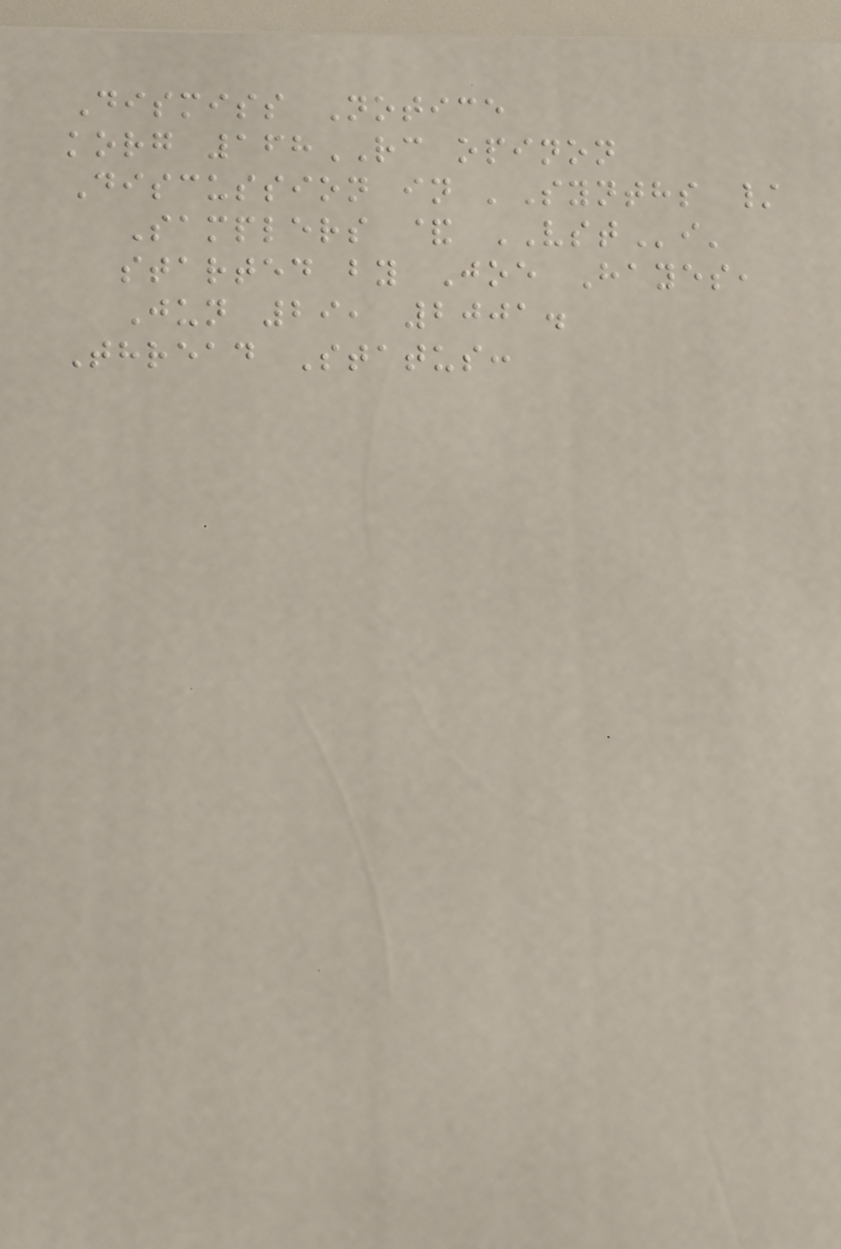Dismiss Notice
korg 168RC opinon
Discussion in 'Synths /
Samplers & VSTi'
started by Joe Hayes,
Jun 29, 2001.
Thread Status:
